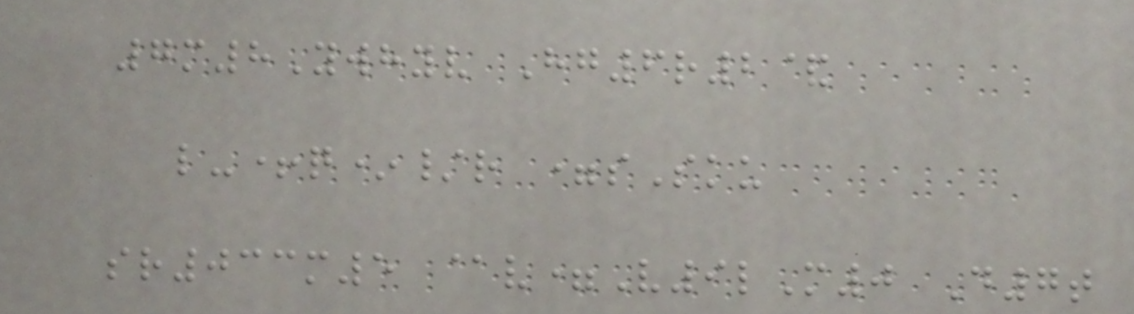7m8Ywhyv Hg6r2&
l-+q*/r =sSku
sr033m5 @v=V9lM0 D7t
